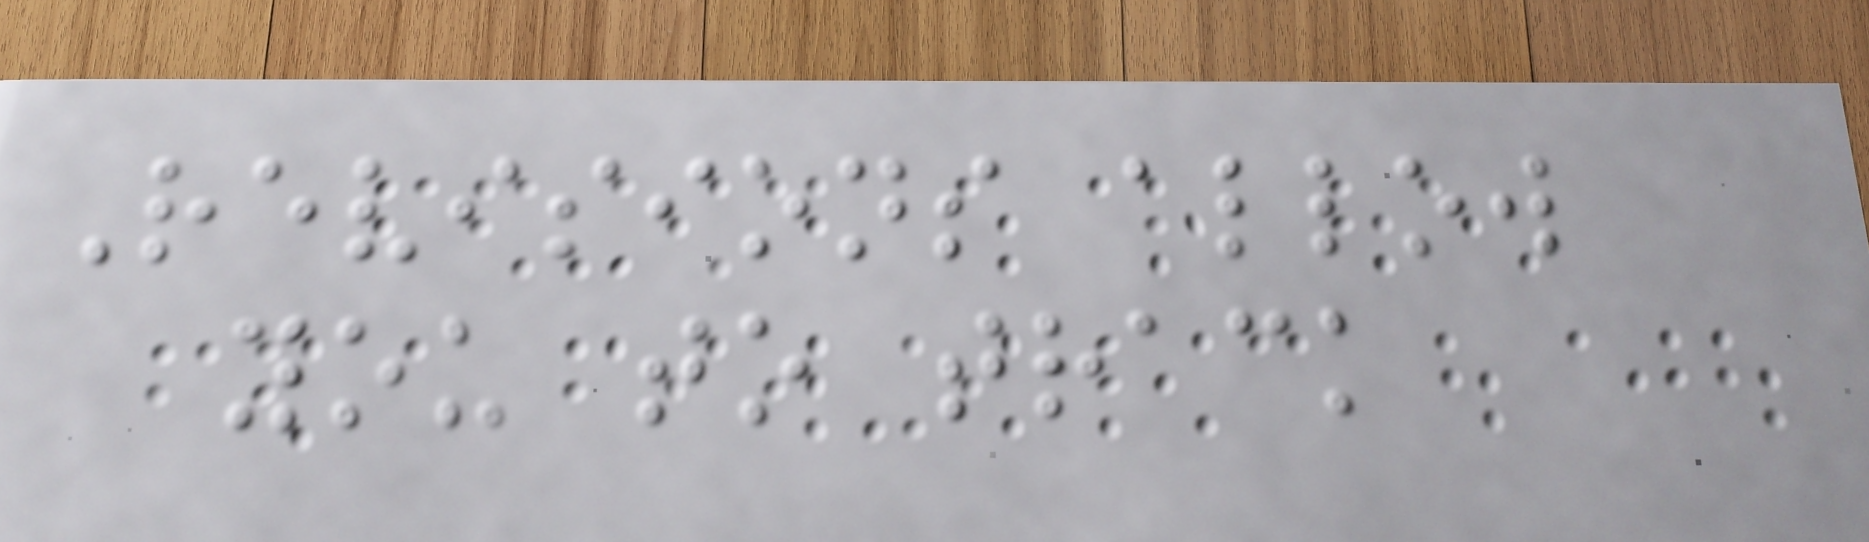Revisions allow
you to track
